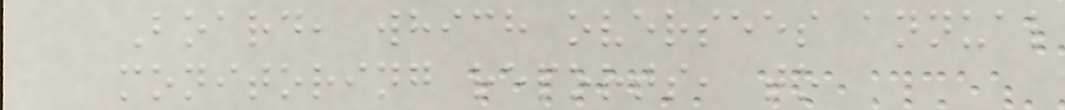Board, which oversees annual
monitoring reports, to
